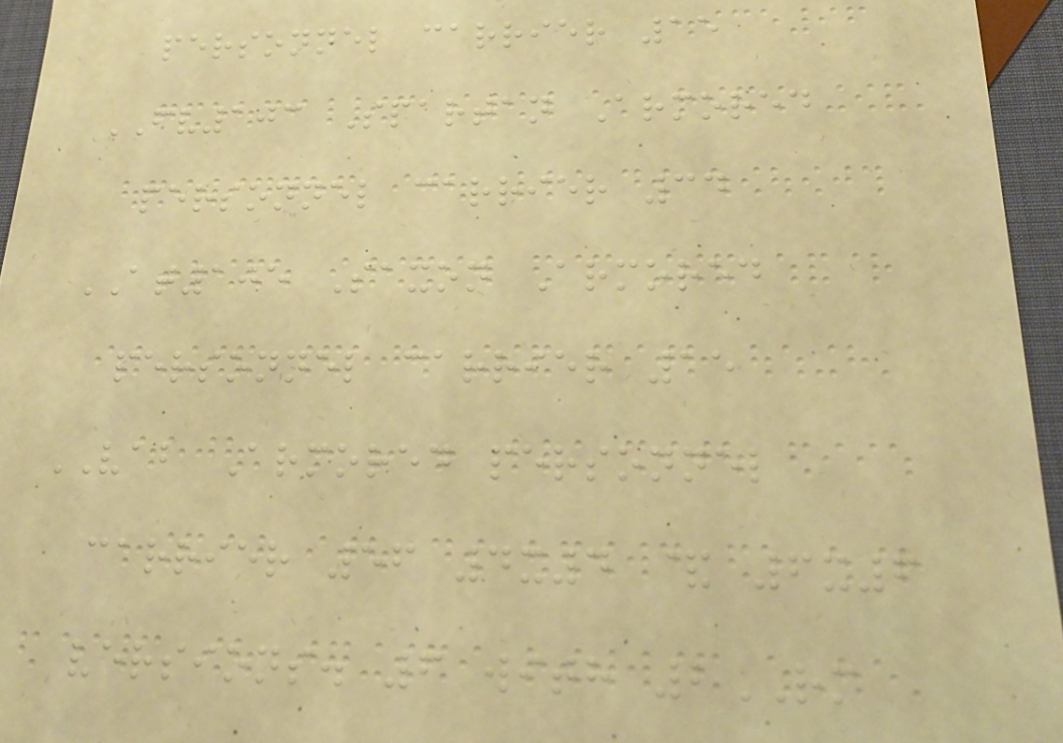personnel carrier 15
FV103 Spartan Armored
personnel carrier 34
AT105 Saxon Armored
personnel carrier 15
VAB Armored personnel
carrier 56 4x4 & 6x6
versions. 6 with 2RM
